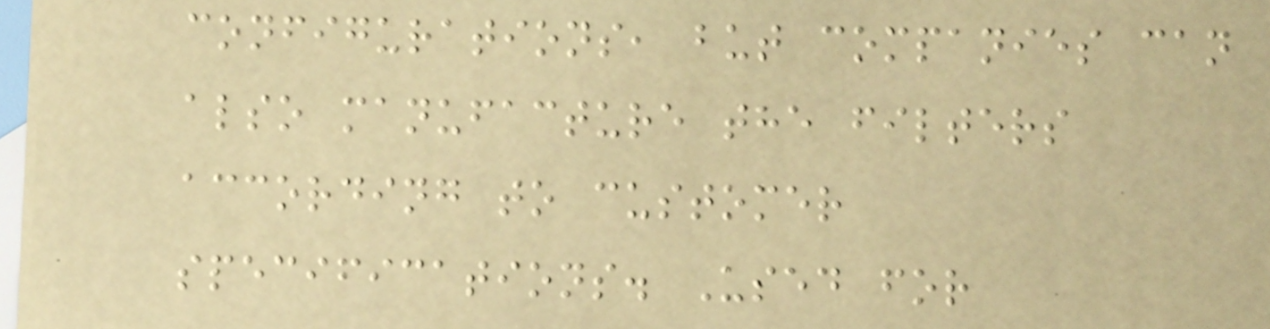configurations, but companies can
also manufacture the filters
according to customer
specifications. Used for
